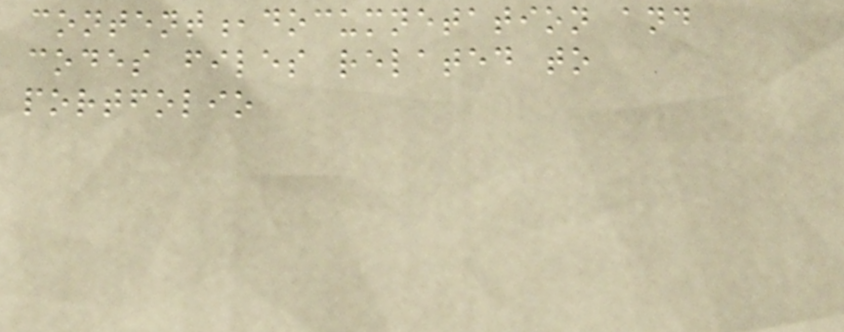content,documnetation and
codes files related to
portfolio
